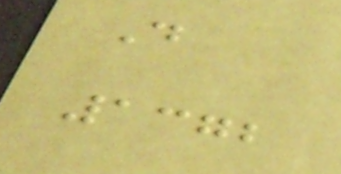D
1372
